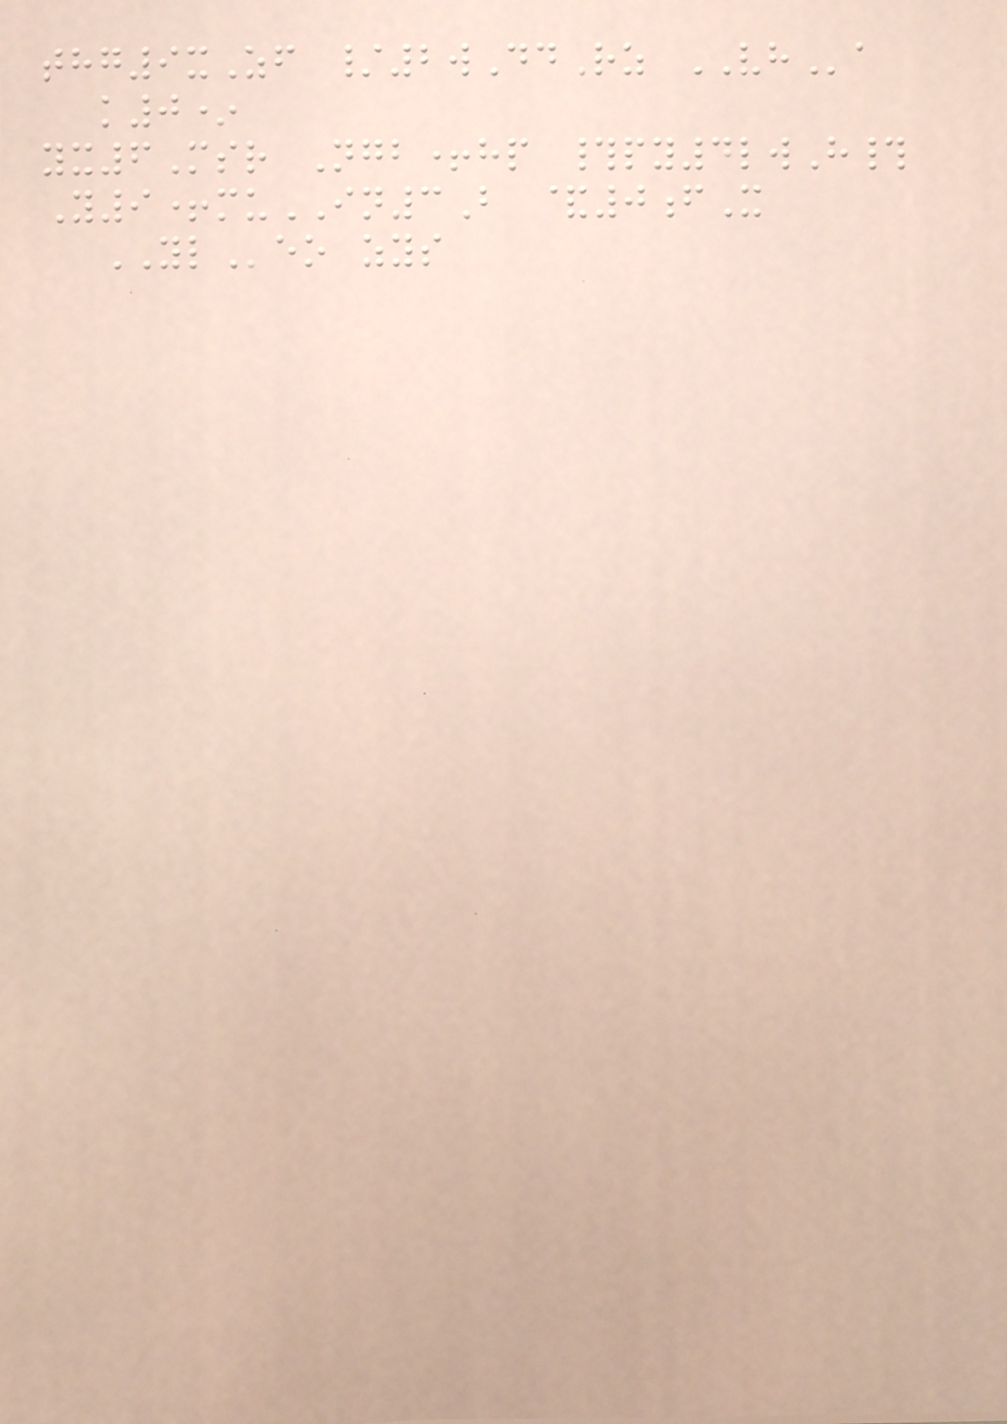thg9xZf /2wDdRz VHa
k0*
yx6Msr Ngb+hp #py4lwH#
Y9+muIN3B &0fX
YLeo zys
